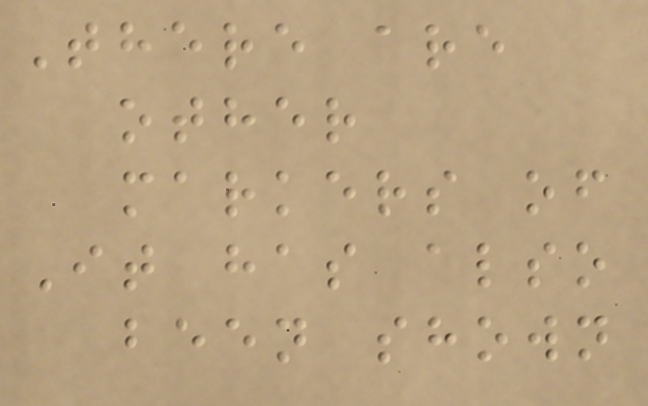There are
other
markers of
It has also
been shown
